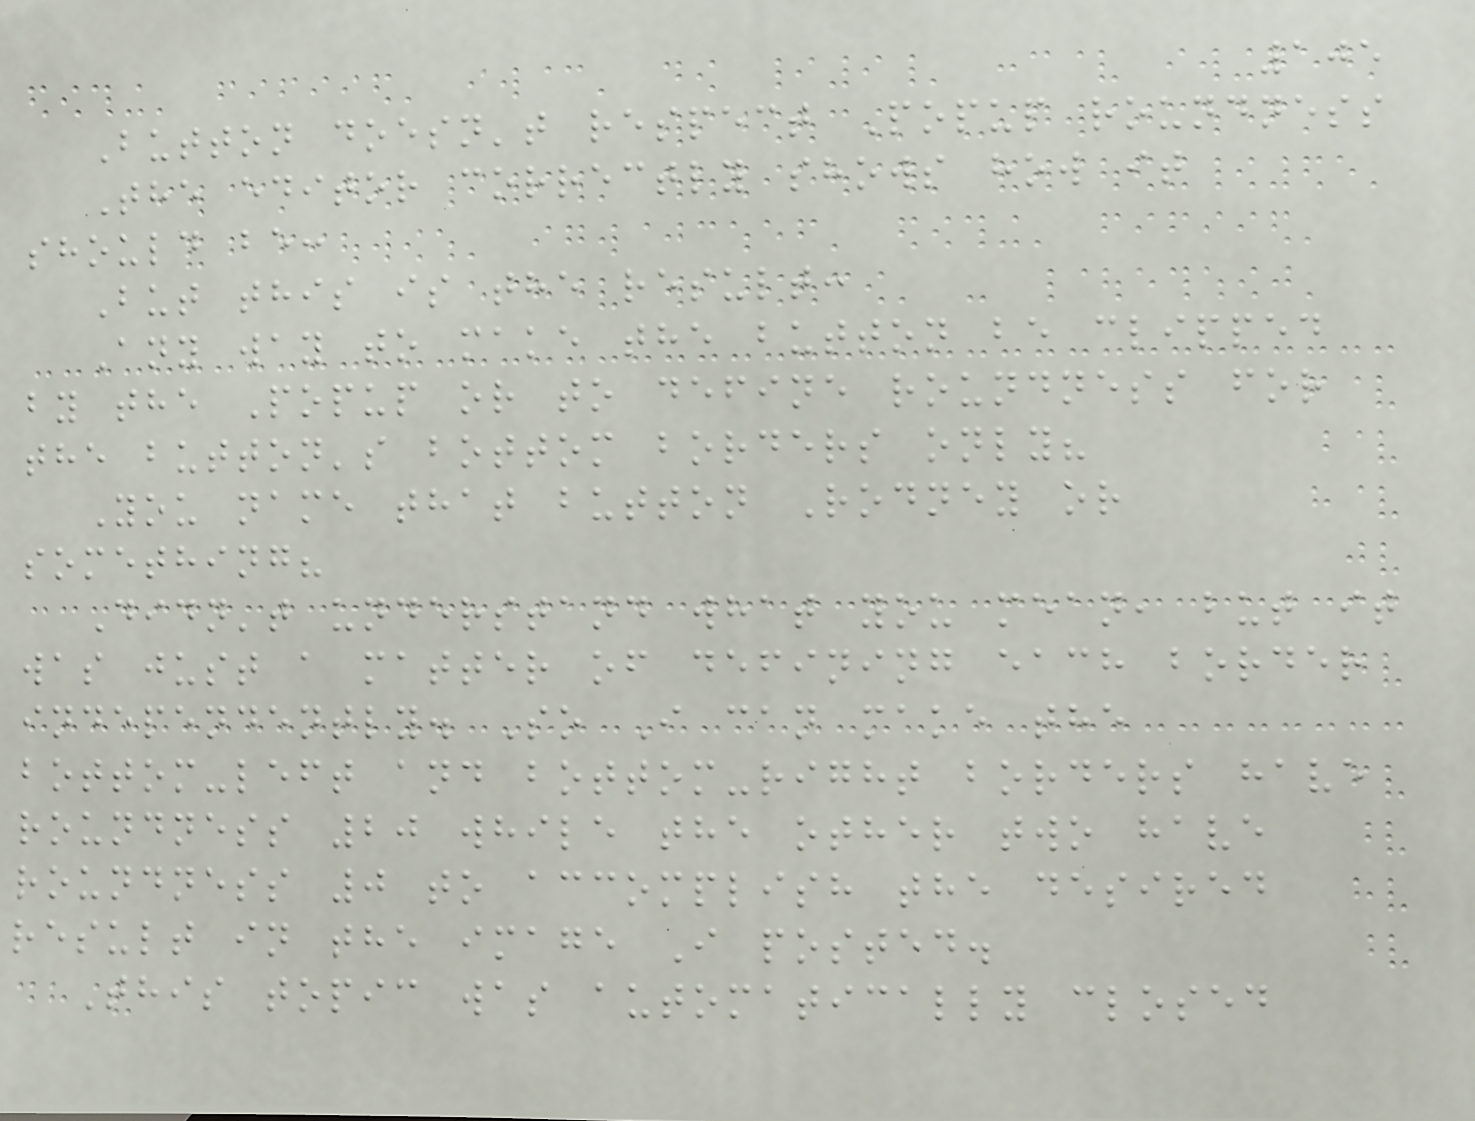105
Button doesn't respect Popup roundness
The editor correctly shows how it
should be:
But this is the result:
Any way to make the button be clipped
by the Popup or to define roundness for
the button's bottom borders only?
You name that button Rodney or
something?
Didn't understand what you mean, but it
was just a matter of defining each border
independently. So I can make the
bottom-left and bottom-right borders have
roundness 20 while the other two have
roundness 0 to accomplish the desired
result in the image I posted.
This topic was automatically closed
